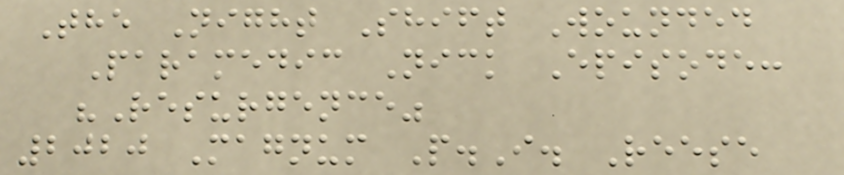The Night Shift Wounded
Paramedic Nick Episode:
"Resurgence"
2020 Magnum P.I. Reese
